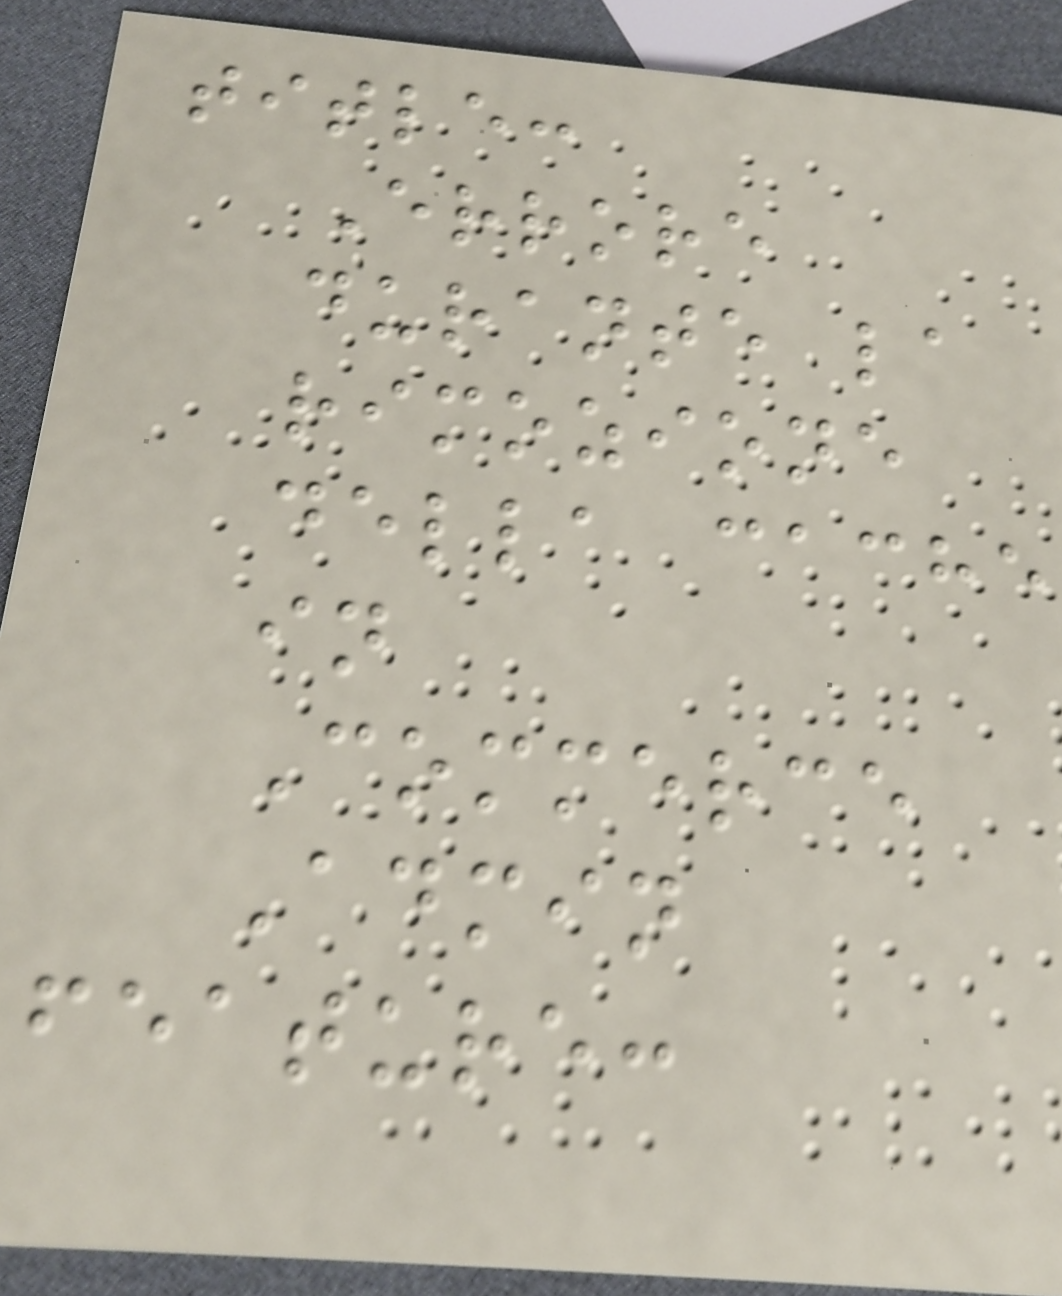title:
Errore
durante la
rimozione
della cache
in
Commerce
Admin
feature:
